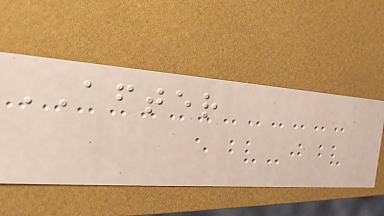AFTER
